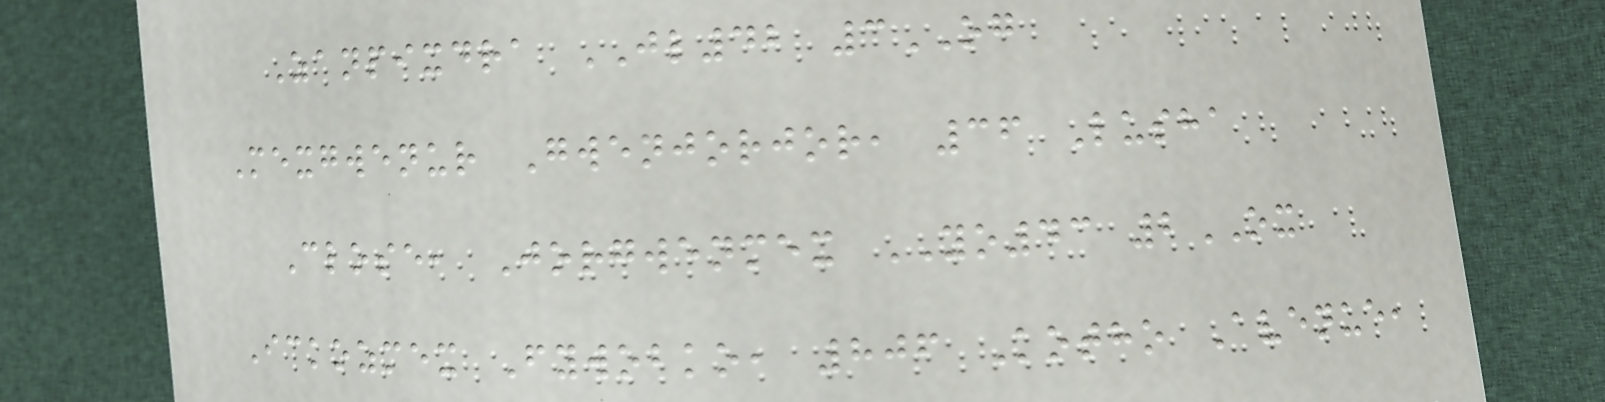Zanpixdra JL42 3OG
Mexgwenur Gwenjorjor, 36 Lusha
Close, Jorgwenmex YO43 2OX
Ickozmex Fywobko, 806 Kotho Avenue,
